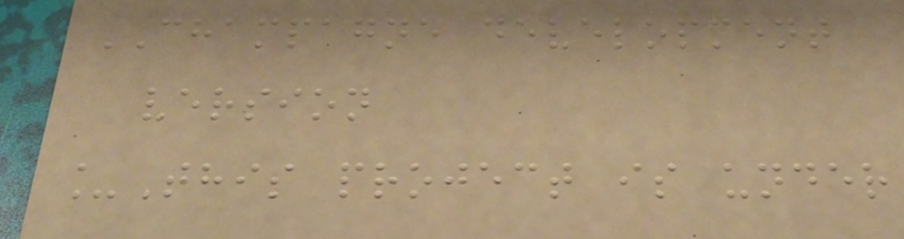CHAMPAGNE development
version
_This project is under
